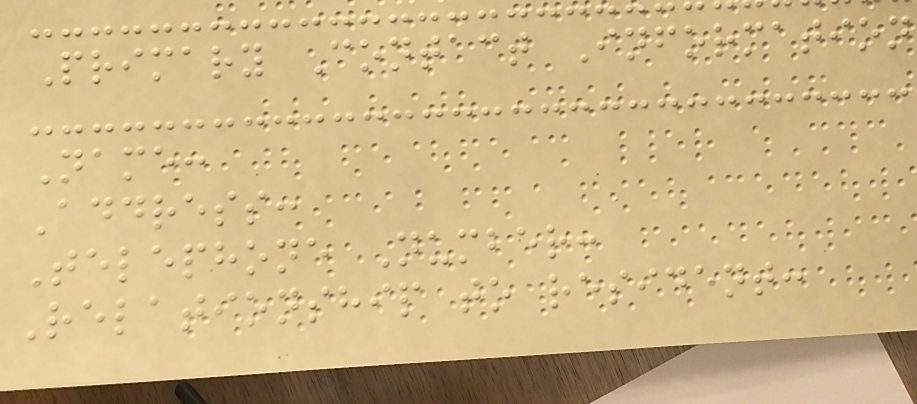Primary Contact Information
Name:
Address:
Telephone Number:
Relationship to resident:
